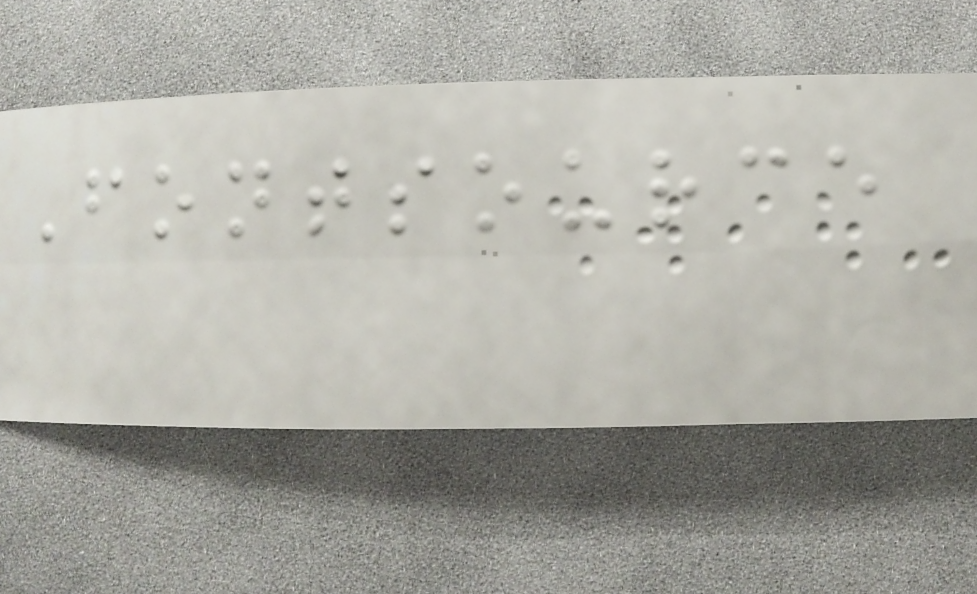Fontsource
